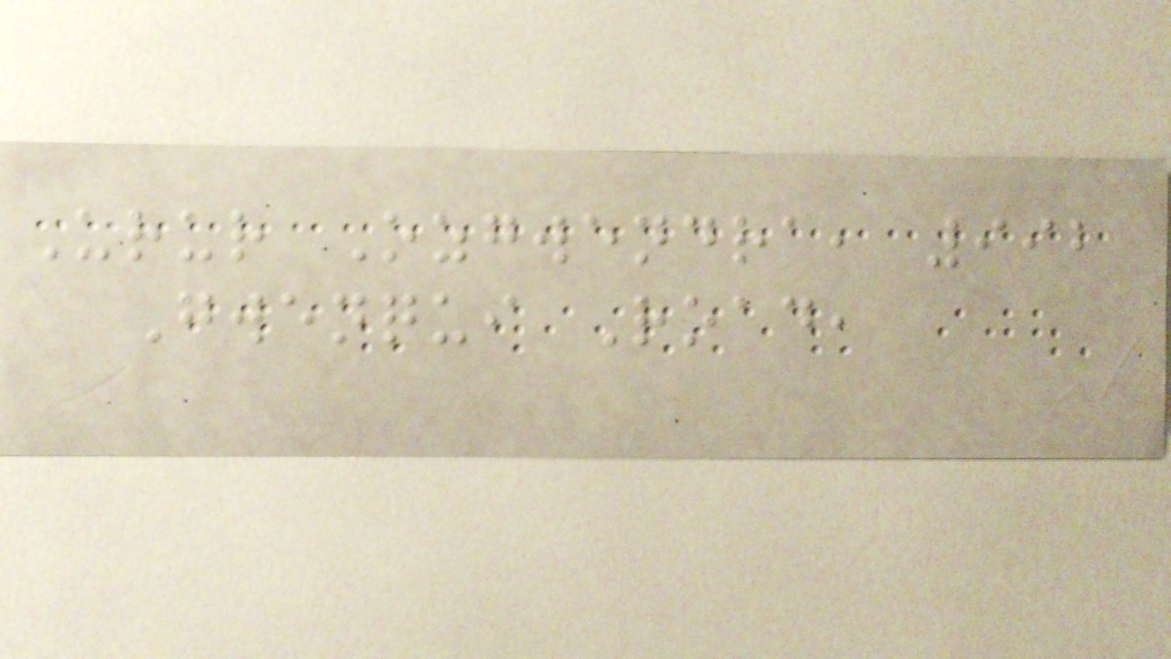Urur Ozgwendra, 992
Gwenqui Road,
